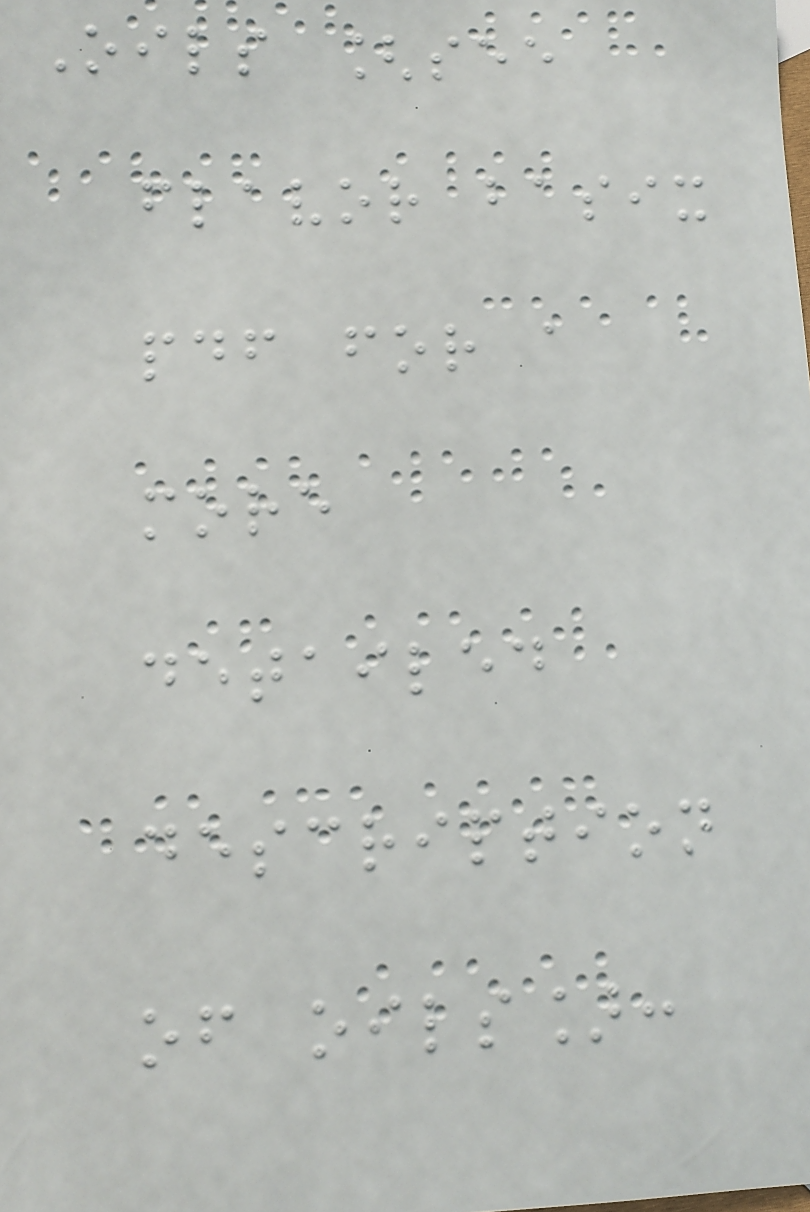Oils [see
flavor basix
pdf for a
more
detailed
description
of oils]:
